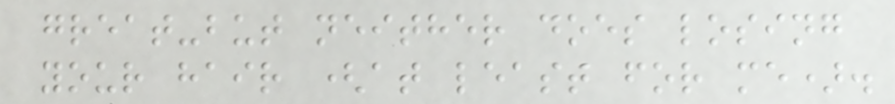great-but neither does losing
your hair (at least for me).
